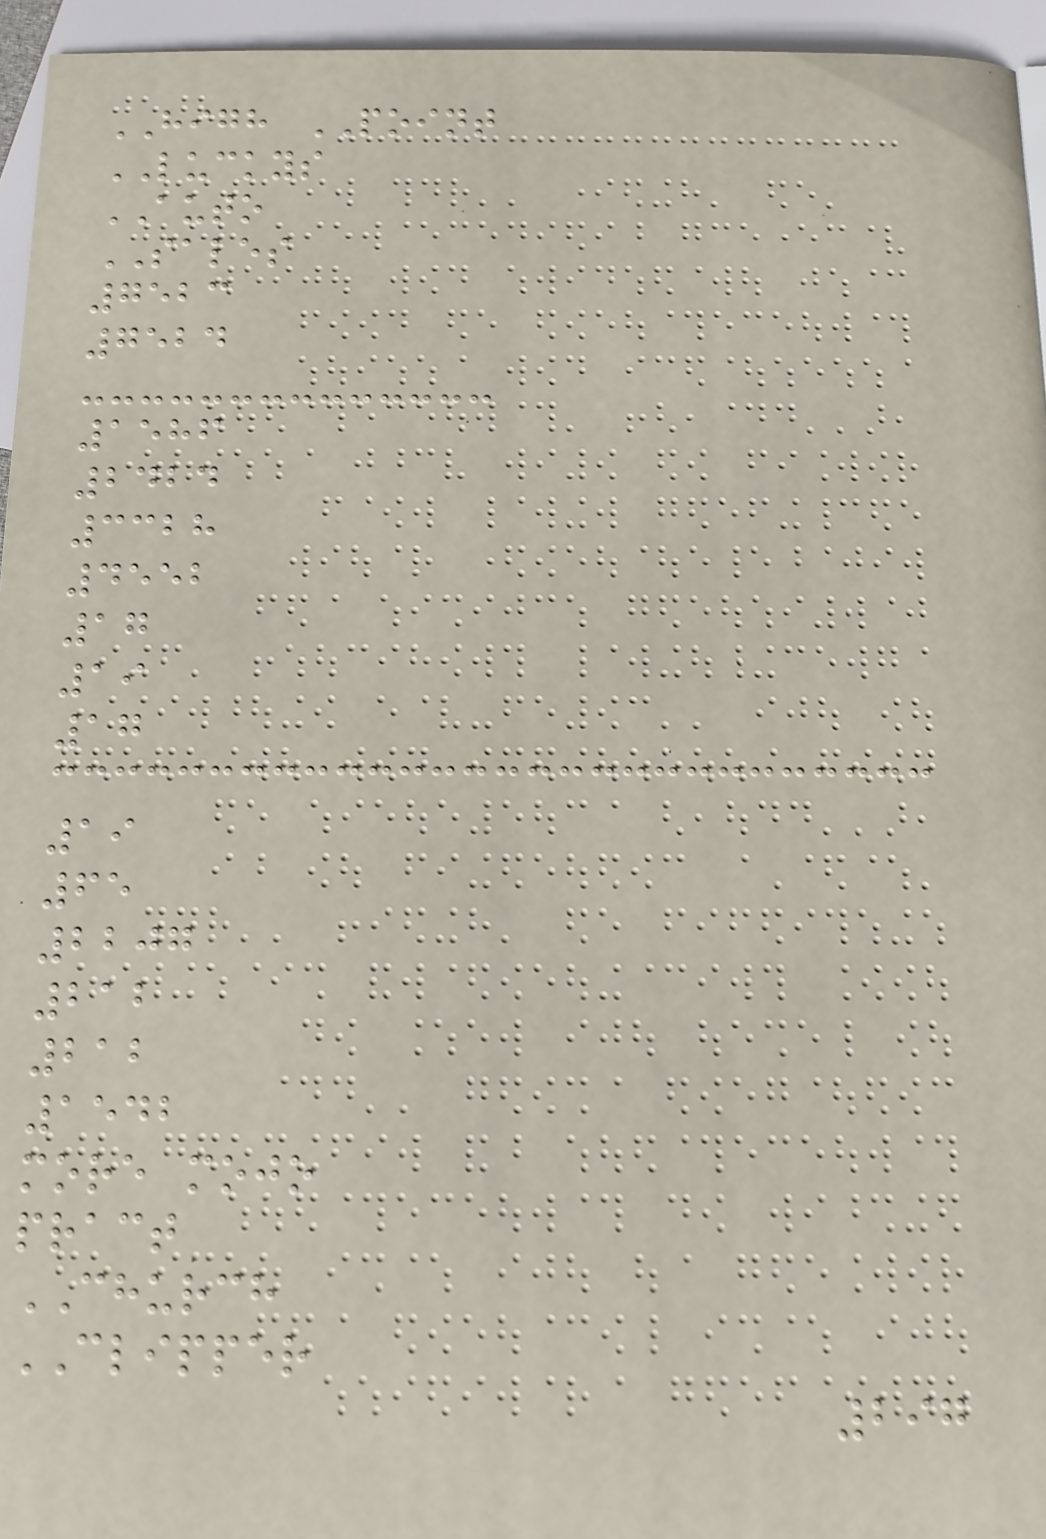HIGH POINT
LUCKYS
AUTO
SALES
7523
7524
1586
2424
3328
4552
17
19
17
19
65
2207
212
212
1542
more mojo
pract
CHURCH
CLIPPER
297
